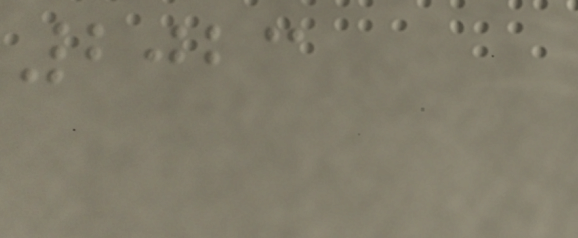2023
